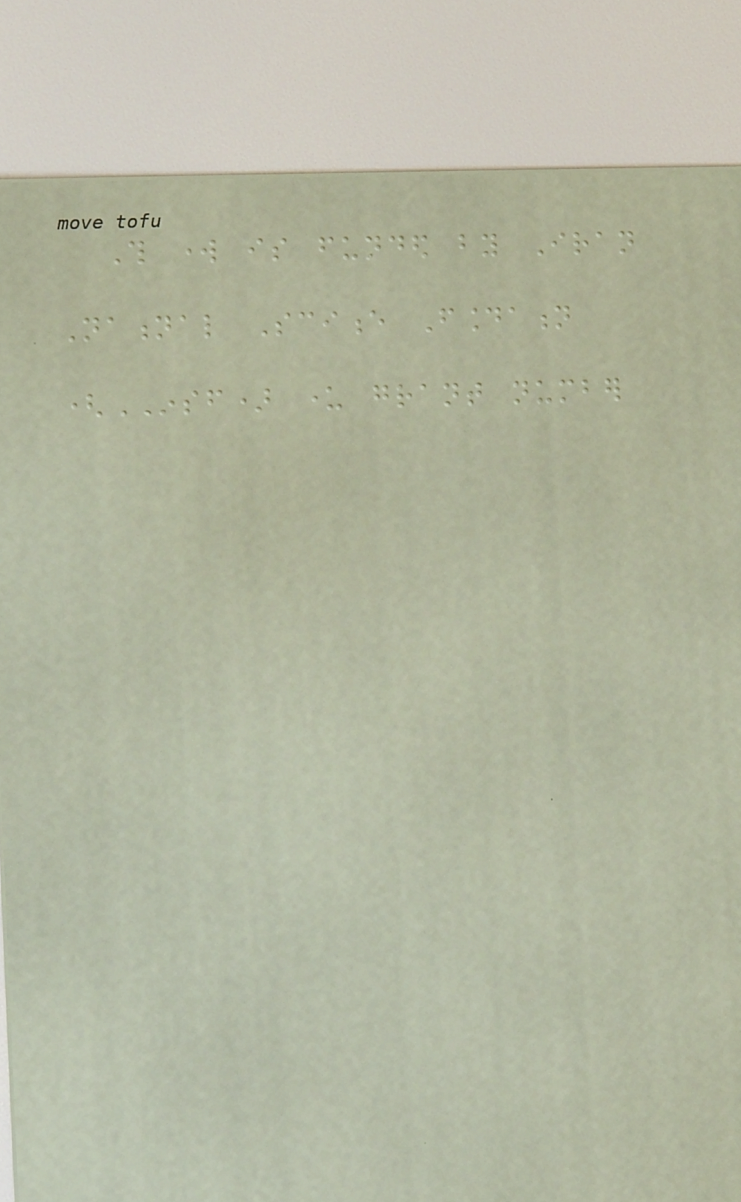This work is funded by Iran
National Science Foundation
(INSF) under grant number
